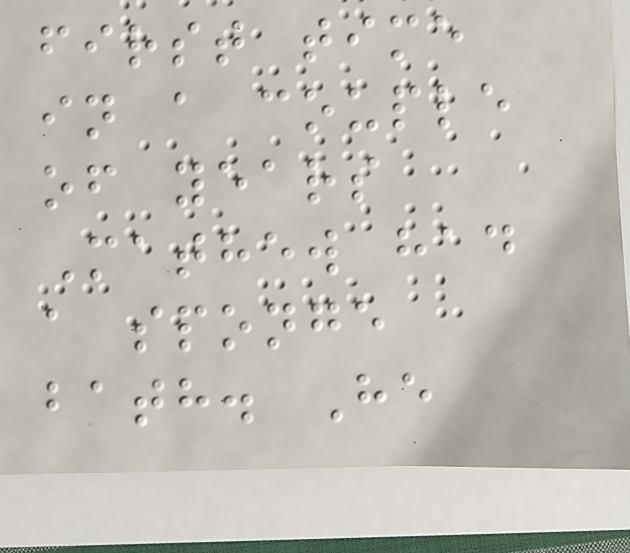first time
in a couple
of years
Mathew had
a sponge
bath. He
